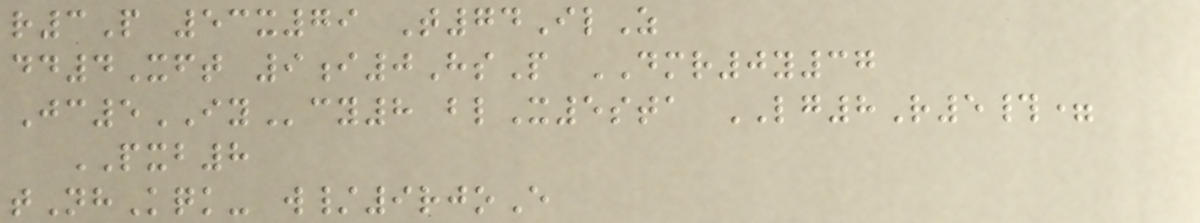r3P 53x79 T74IlZ
dd4Xft 9i0HsP DMR0y37
Jc5IYcy8 blX5sta LG8R5#=
PXB8
tNhKqk- w/9rjoE
